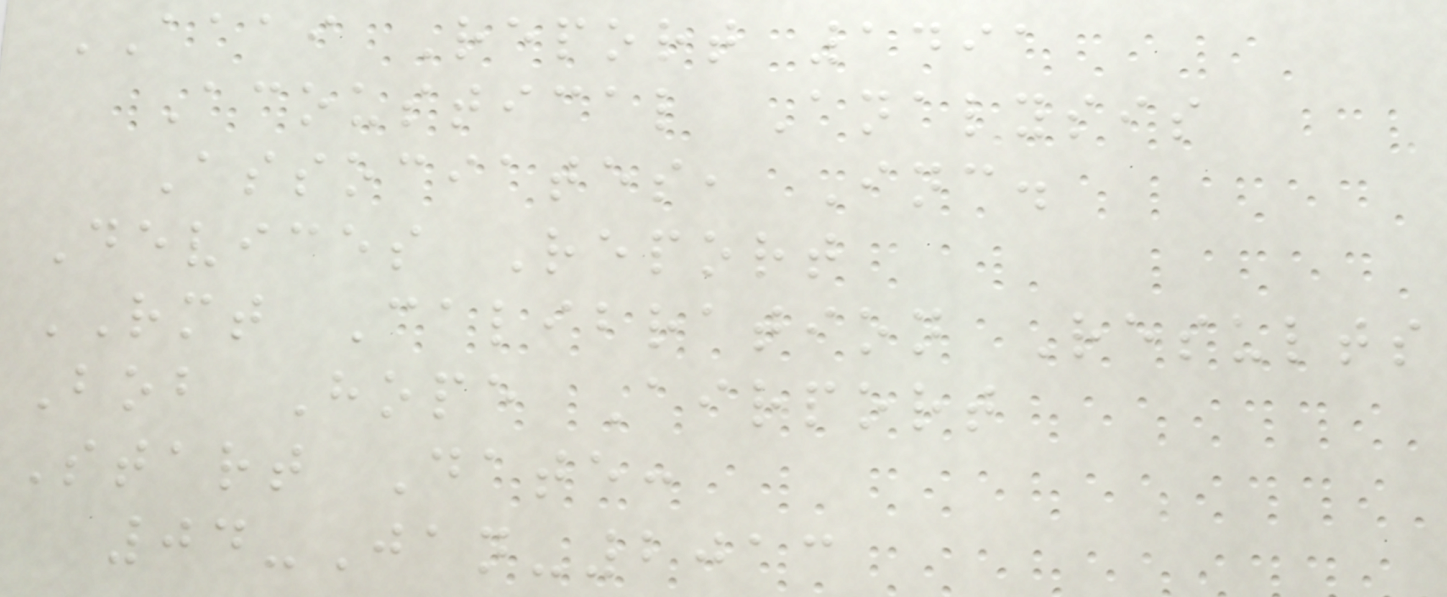AAAI Report 1491
Acoustical Analysis
Associates, Inc.
Devices Report
RMT Calibration Results
Bob Hope Airport
Start Date:
04-Jan-2013
